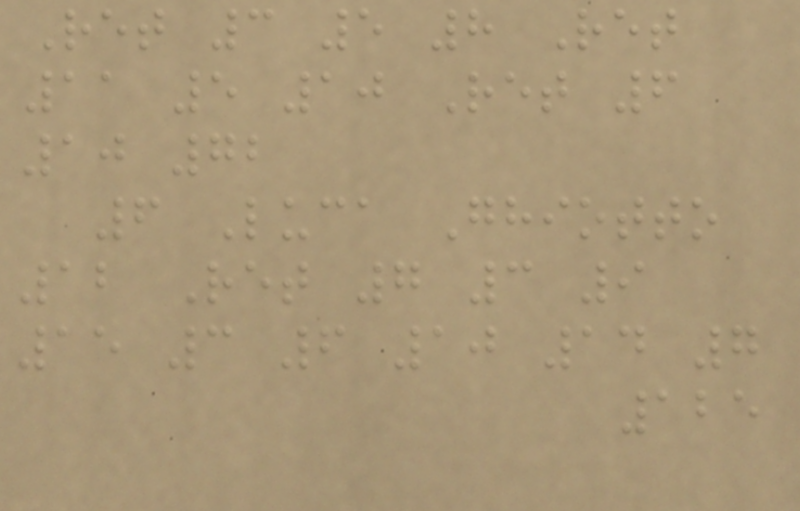Ret 3 5 8 Ret
11 5 10 Ret 6
10 72
6 Luca Ghiotto
12 Ret 7 3 9
15 3 6 10 14 7
125
